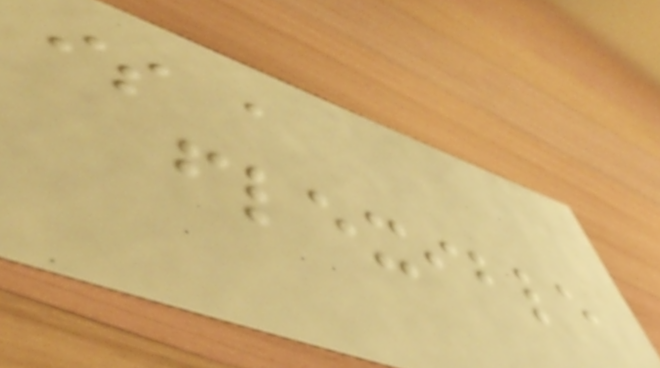is a
flexible
